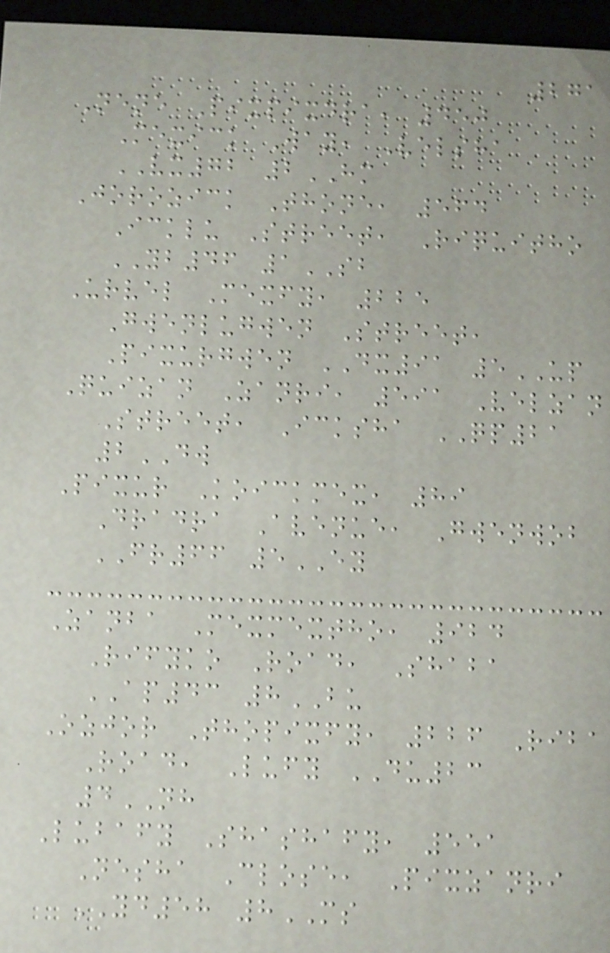271
Nene Pixpixdra, 450
Mexick Way, Velsha
VX72 2HM
Jorozick Thone, 564
Icklu Street, Riquitho
YB46 1SB
Urvel Mexfy, 225
Gwenlugwen Street,
Pixurgwen DX91 5UP
Quizan Zanri, 591 Velzan
Street, Icksha QP21
2DW
Pixur Koickmex, 89
Dradra Avenue, Gwenwob
FR66 5EY
Zanba Mexmextho, 924
Rifyko Road, Shaba
AP43 8BU
Ozjor Thopixfy, 226 Riba
Road, Lufy DU23
4NH
Lubafy Shashafy, 551
Nesha Close, Pixzanri
YD58 8MS
